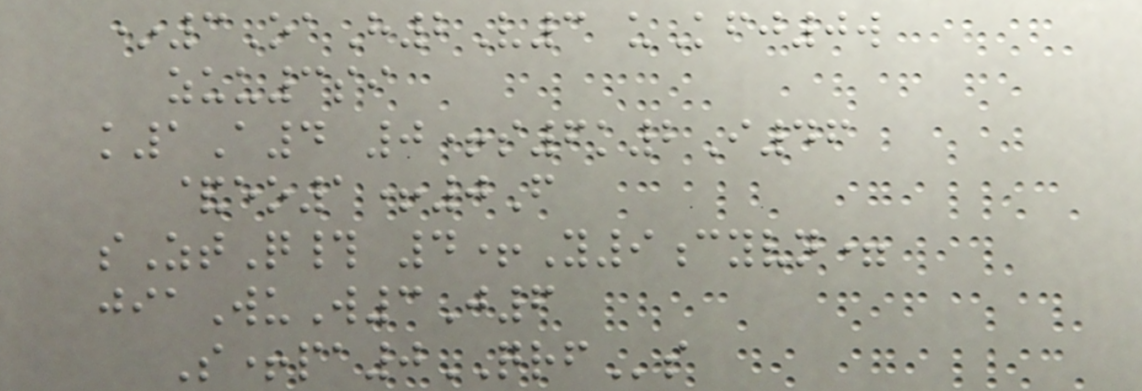*3OaH2V3 uKfj0w
zuu3si
k1A4 0+s6k2I46
&eo1+0F
sZtQ# 4+Y9cyvn=
jiaWuW3J6
S+pa0QRFs
